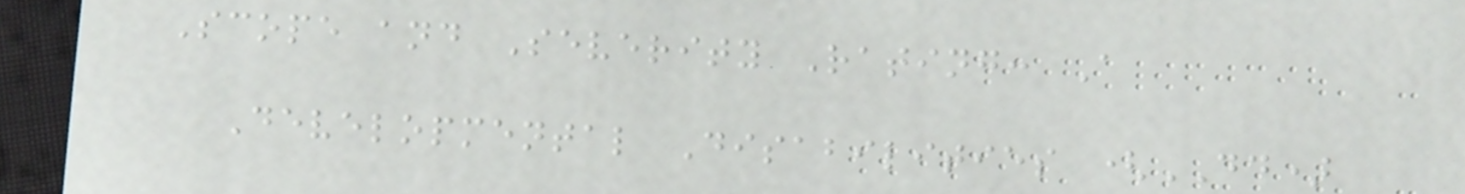Scope and Severity Rating: A
Developmental Disabilities (DD)
